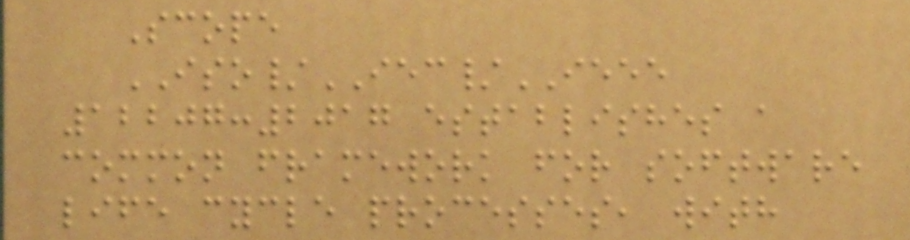Scope
ISO/IEC/IEEE
12207:2017 establishes a
common framework for software
life cycle processes, with
